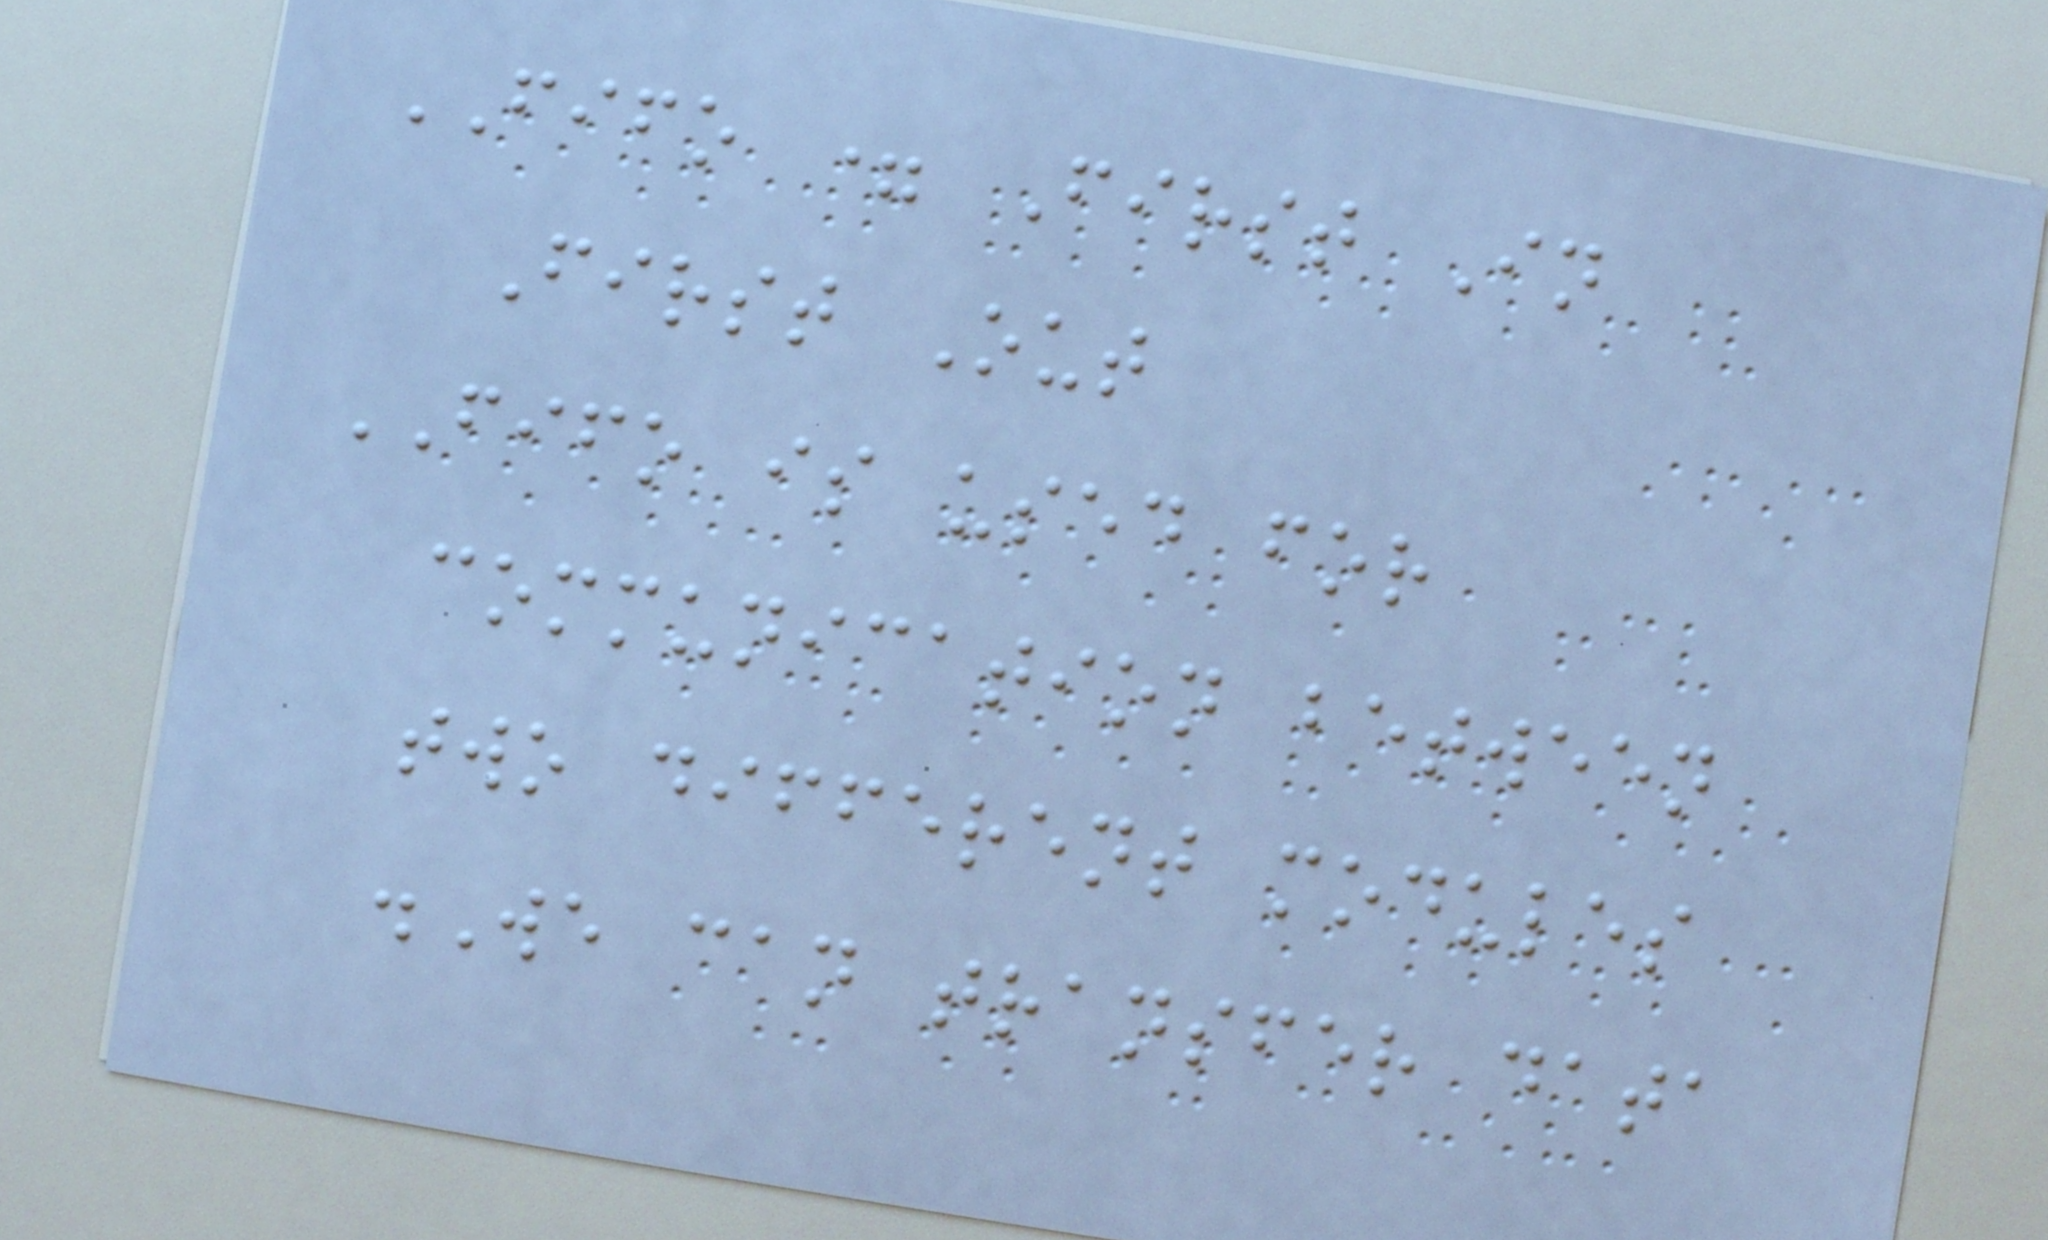FIFO = First In
First Out
FIFO is used for
communication between
two different modules
.We can transfer data
